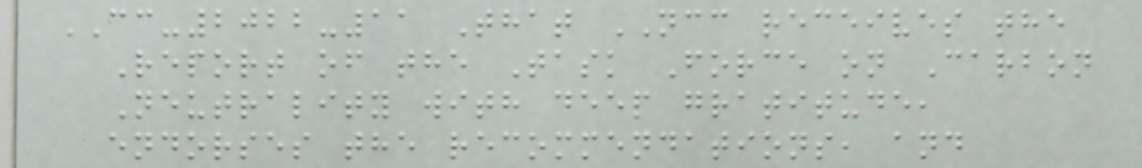CC-2022-11 That NCC receives the
Report of the Task Force on Carbon
Neutrality with deep gratitude,
endorses the recommendations, and
